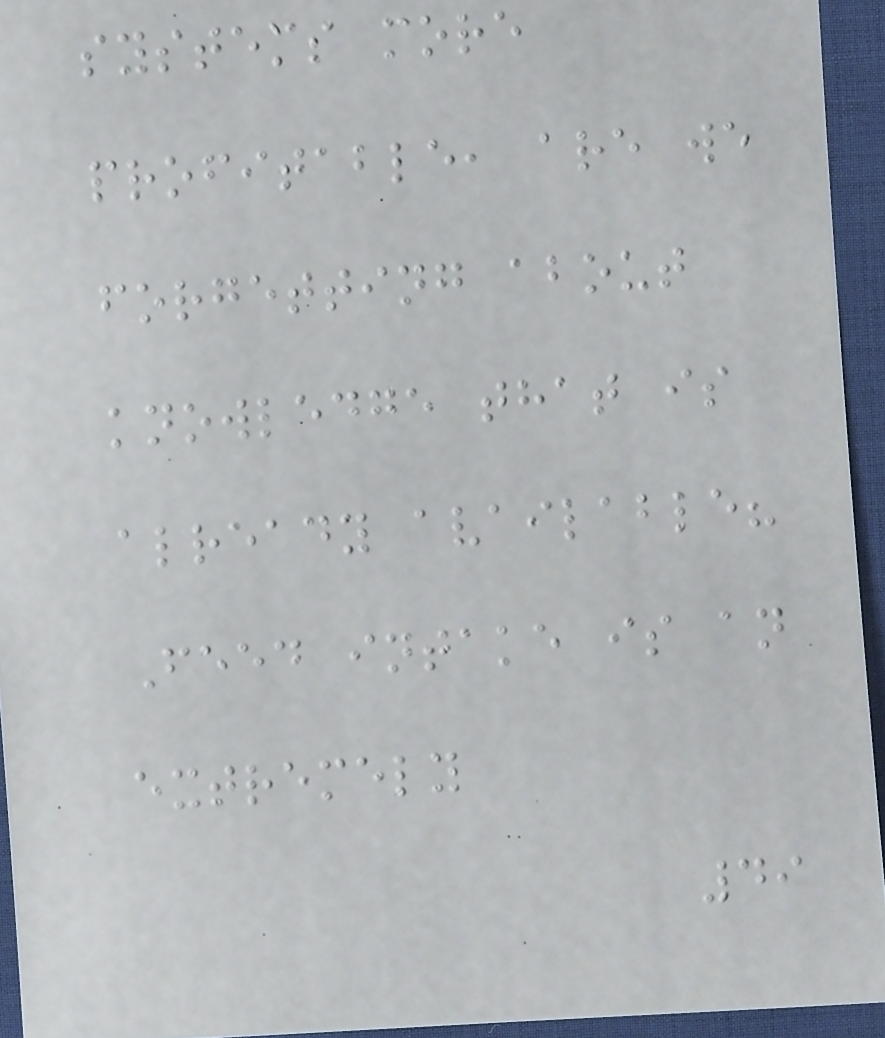systems more
profitable, are we
forgetting about
knowledge that is
already available?
Feed intake is an
extremely
49
